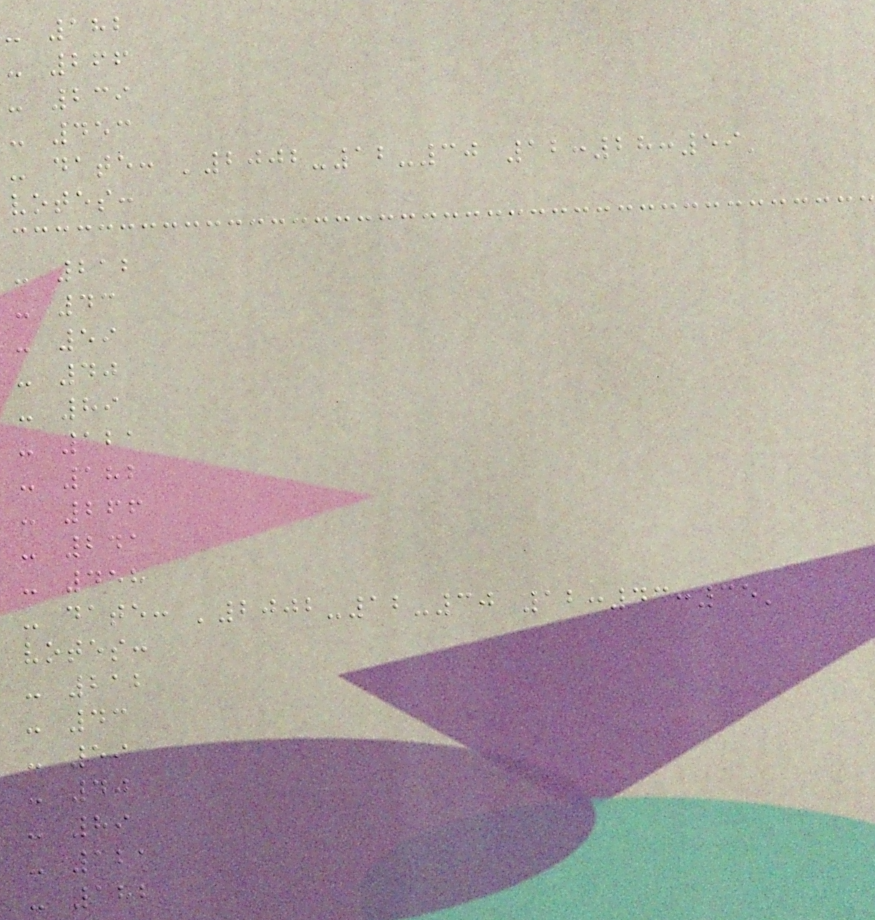- 182
- 266
- 239
- 453
- date: '2002-12-30 12:28:59'
votes:
- 212
- 43
- 59
- 40
- 89
- 121
- 182
- 266
- 241
- 458
- date: '2002-12-30 12:43:35'
votes:
- 212
- 43
- 59
- 40
- 89
- 121
- 182
